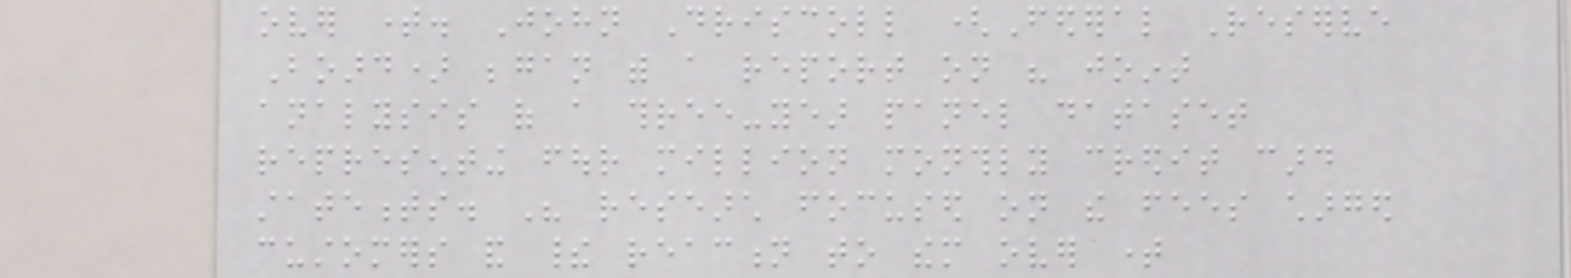over time. John Driscoll (Federal Reserve
Board) began with a report on his joint
analysis of a three-year panel dataset
representing four million monthly credit card
statements. His research focused on the fees charged
customers and their reaction to them over time
